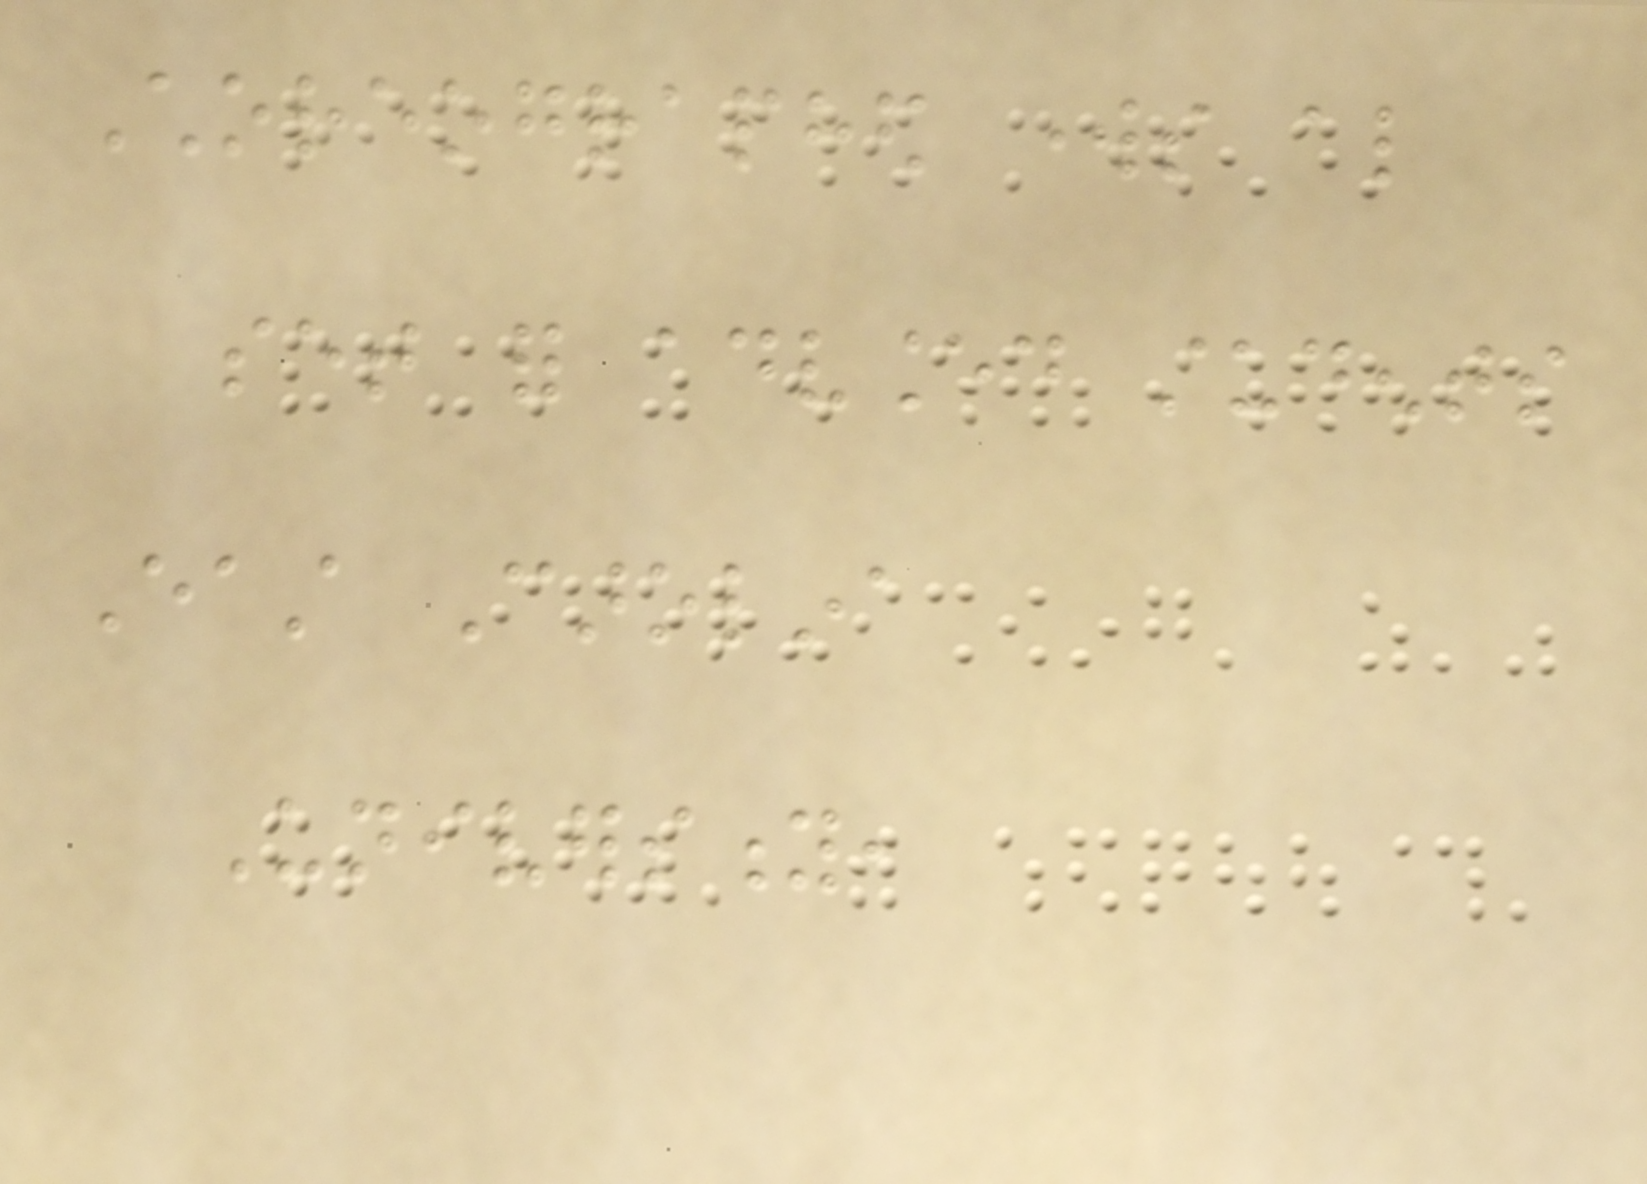Choreographed works also
set for advanced students
East Carolina
University,
